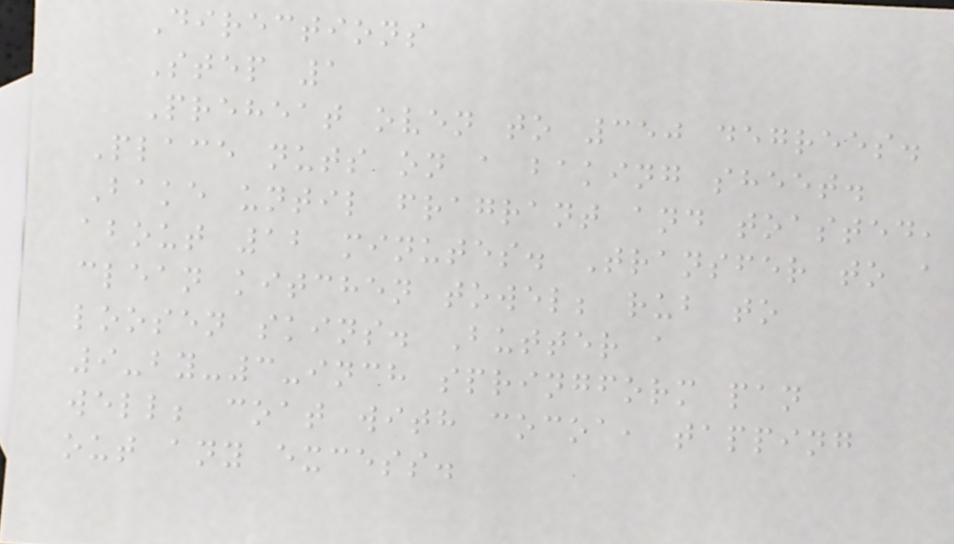Directions
Step 1
Preheat oven to 350 degrees.
Place nuts on a baking sheet.
Bake until fragrant and toasted,
about 12 minutes. Transfer to a
clean kitchen towel; rub to
loosen skins. Butter a
9-by-3-inch springform pan
well; coat with cocoa, tapping
out any excess.
